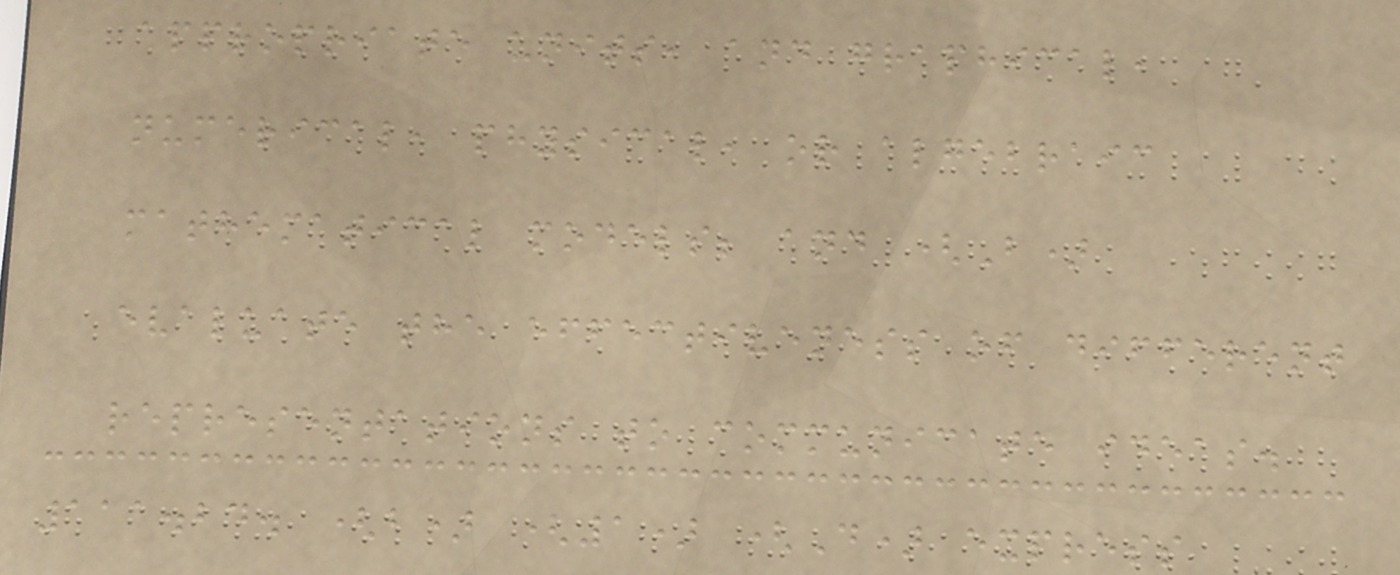appropriate units, and graphical,
numerical, physical, or algebraic
mathematical models; and (B)
evaluate the effectiveness of different
representations to communicate ideas.
111.24. (b) (1) (D) express
